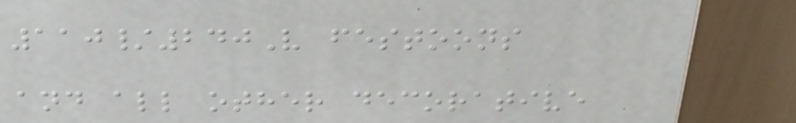110/240V festoons
and all other decorative
